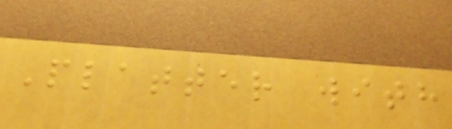Platter with
